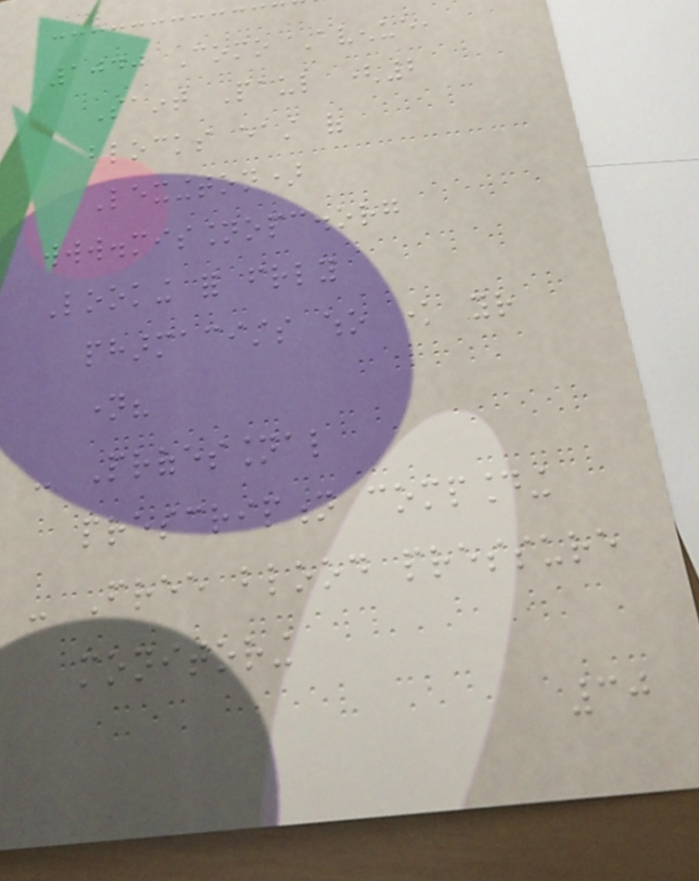1040 Como Avenue,
Saint Paul (2
blocks east of
Lexington)
www.missionopc.org
Looking for friendly
pharmacists who know your
name?
- Professional
prescription compounding
- Free blood pressure
monitoring
30
